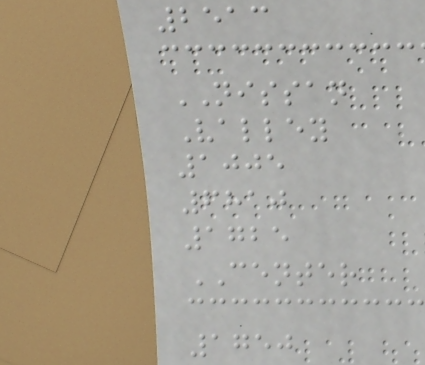2513
NISSAN
Valley
1005
6810
1725
CENTER
1750
